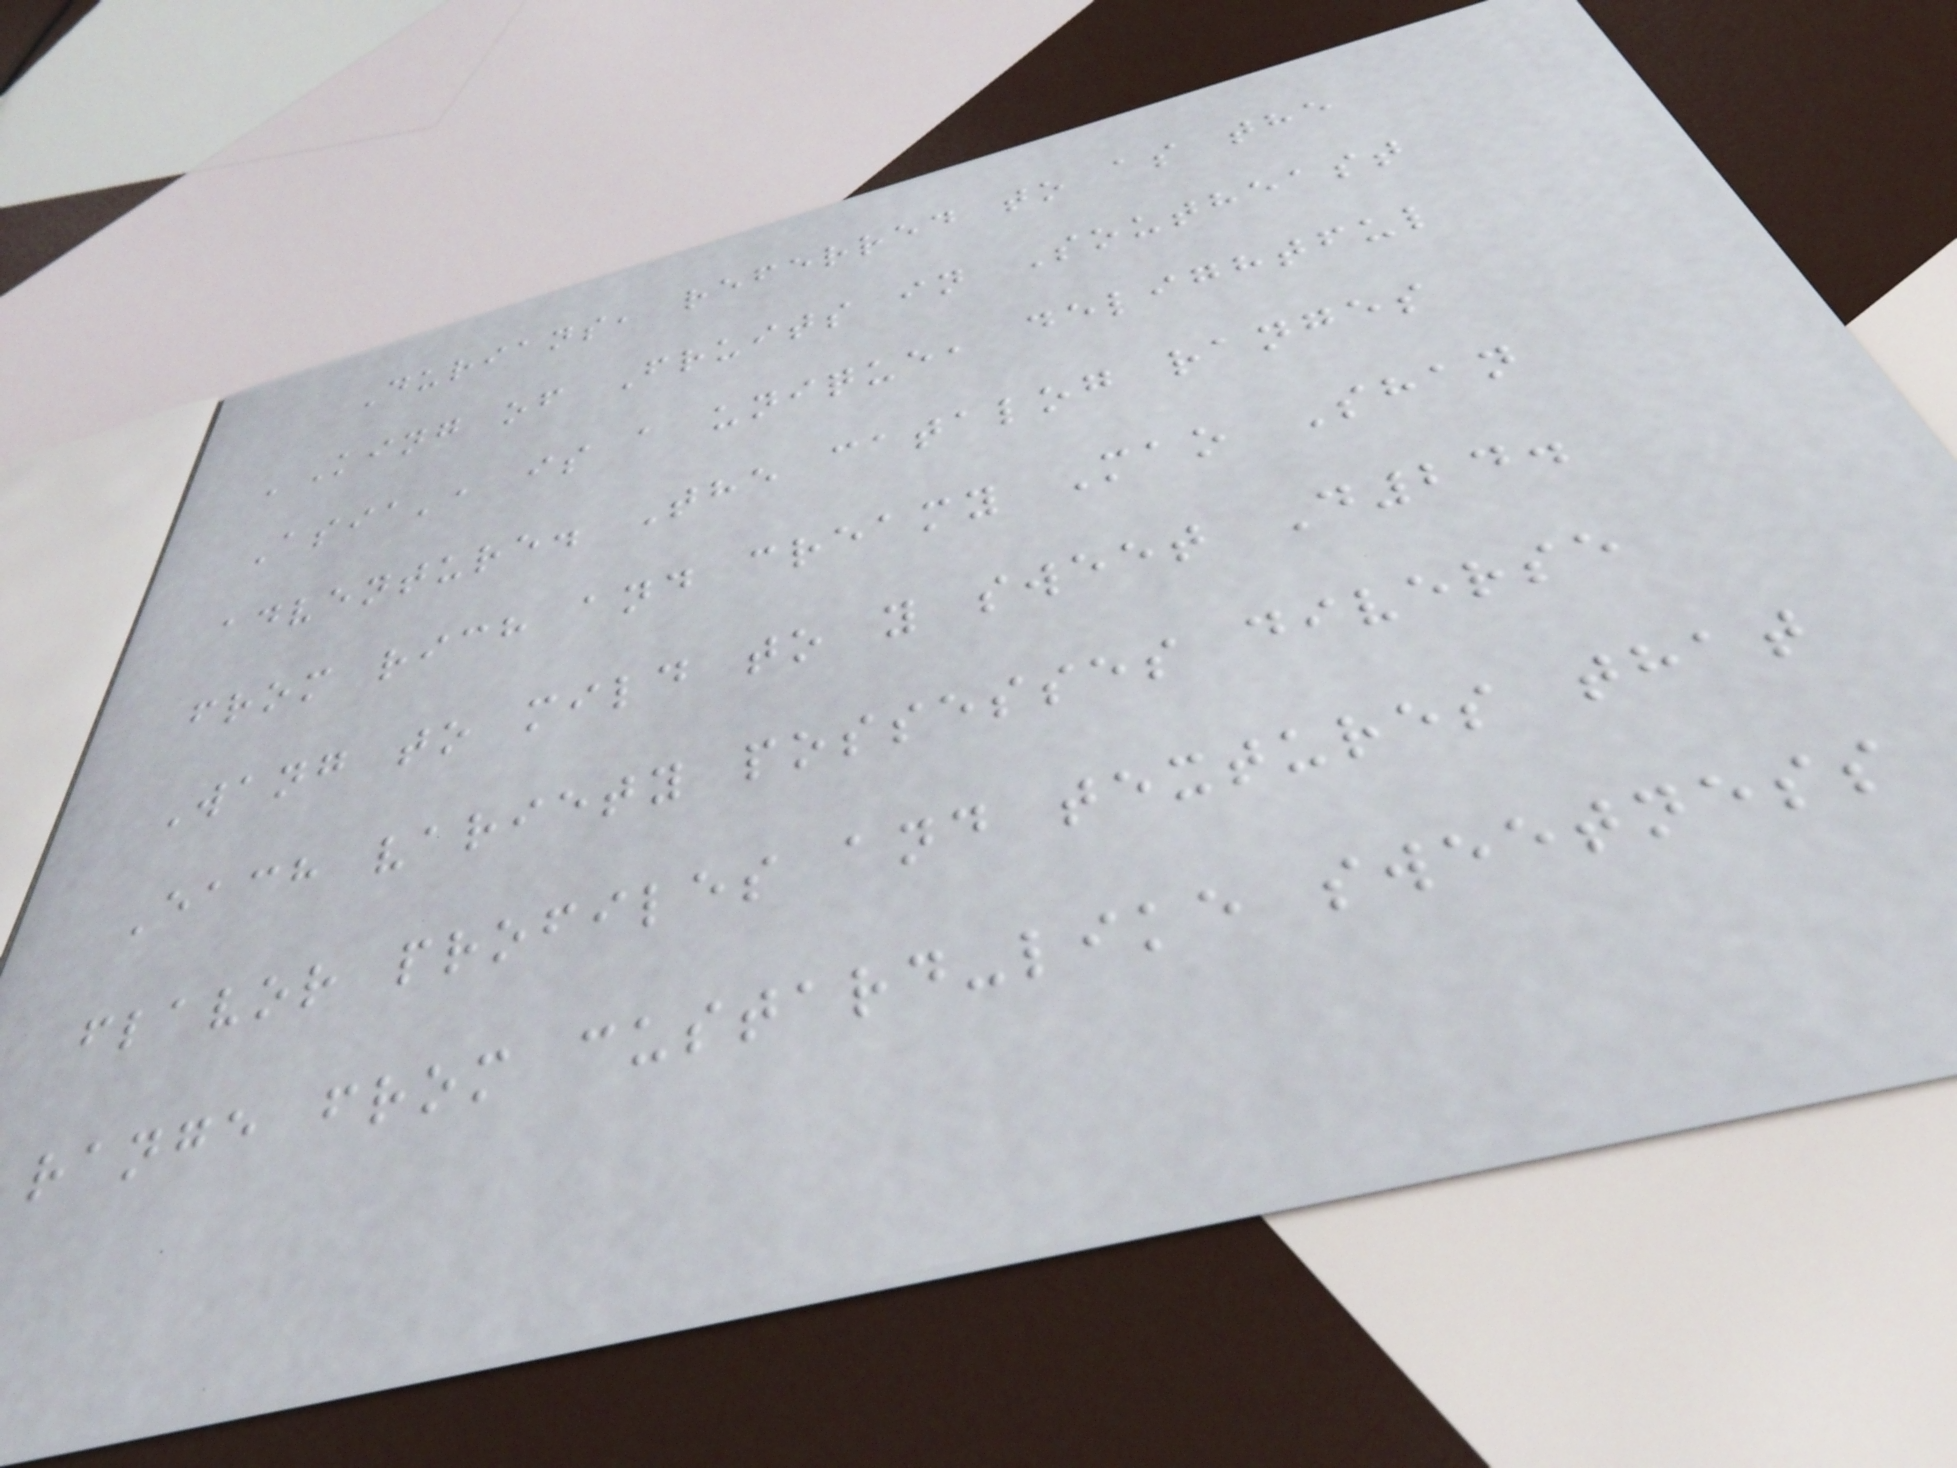Durians, referred to as the
'King of Fruits in Southeast
Asia', is a unique, delightful
adventure. The catalog ranges
from rich and creamy Mao Shan
Wang to mild to y sweet D24.
Each variety possesses diverse
flavor profiles and textures that
range from custard-like sweetness
